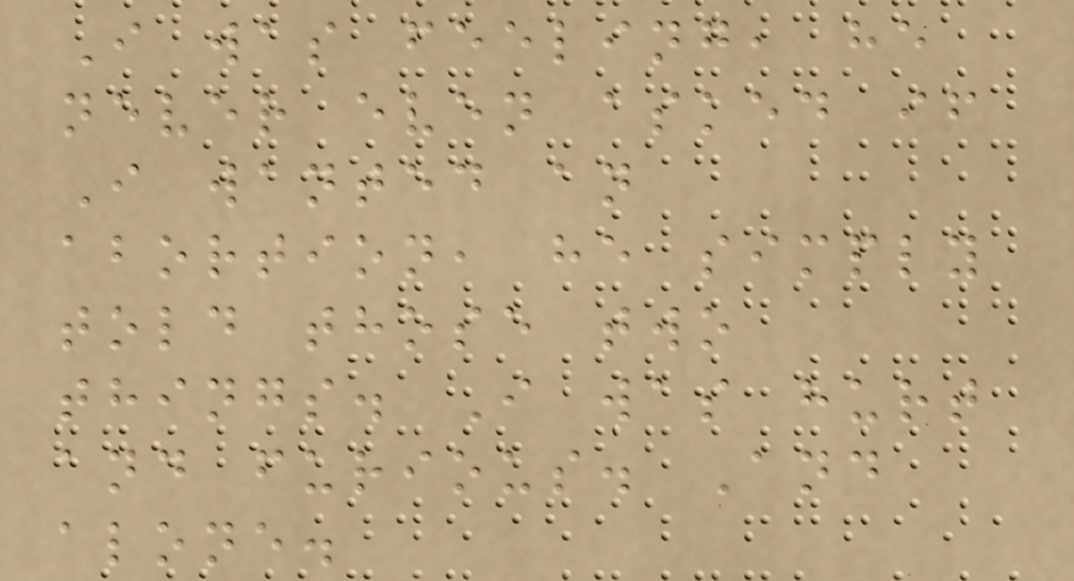I was feeling, he
never even asked if
I wanted an
abortion, he simply
told those two
things. I was hurt
and furious. And
alone.
